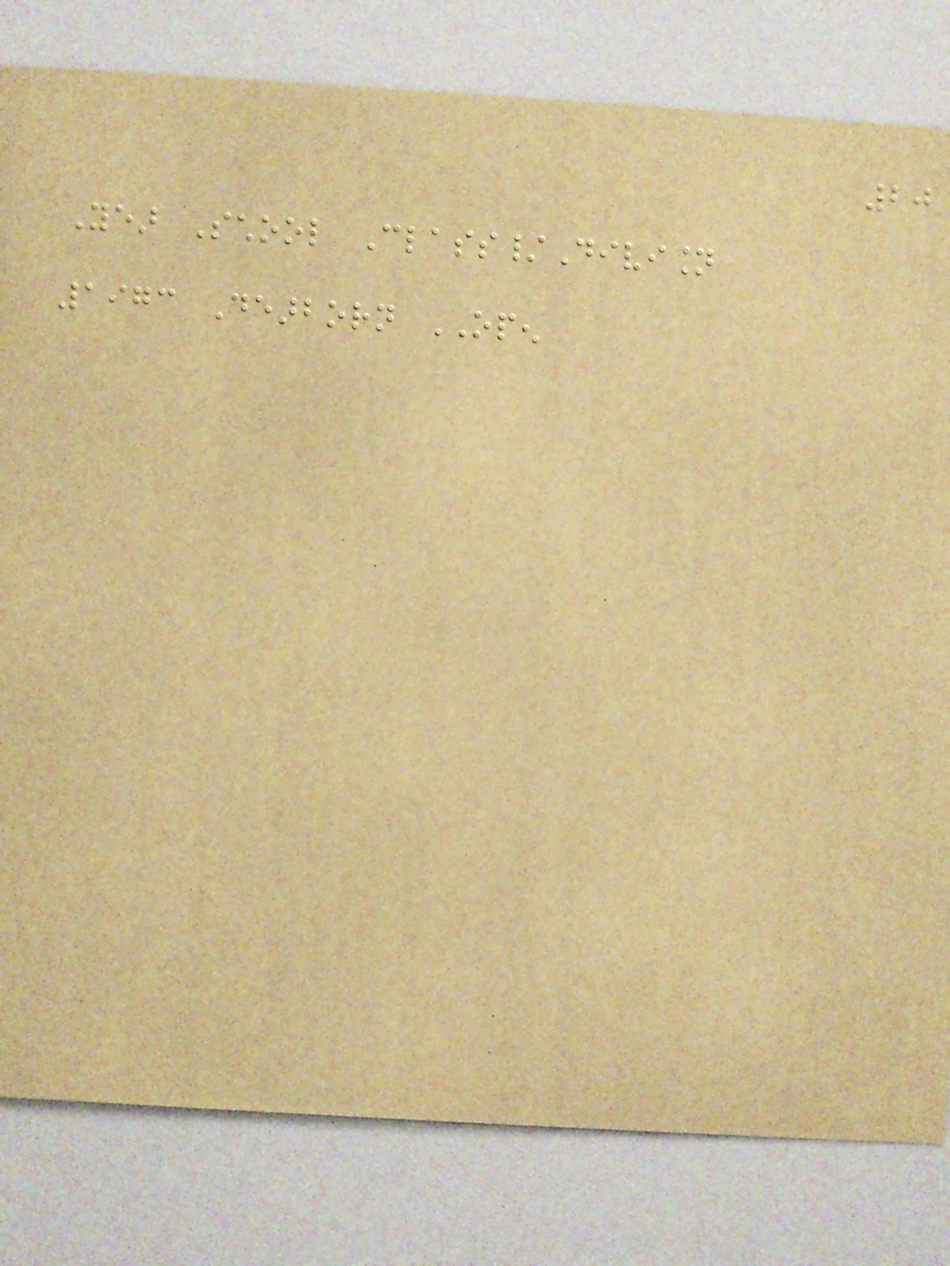20
Year School Class/Division
1973 Dearborn OPEN
